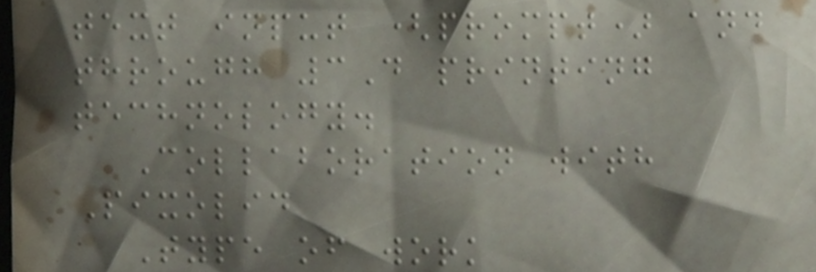text input (prompt) and
through 3D printing
technology.
Collaboration with
Pixolid
Type of work
